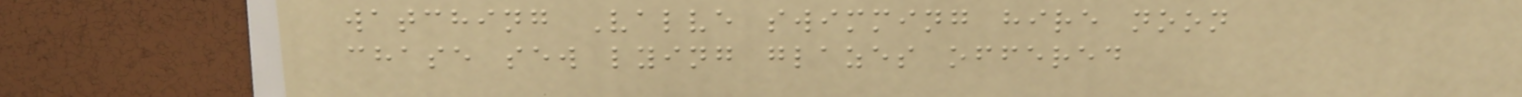watching Valve swimming hire noon
chase sew lying glazes offered
